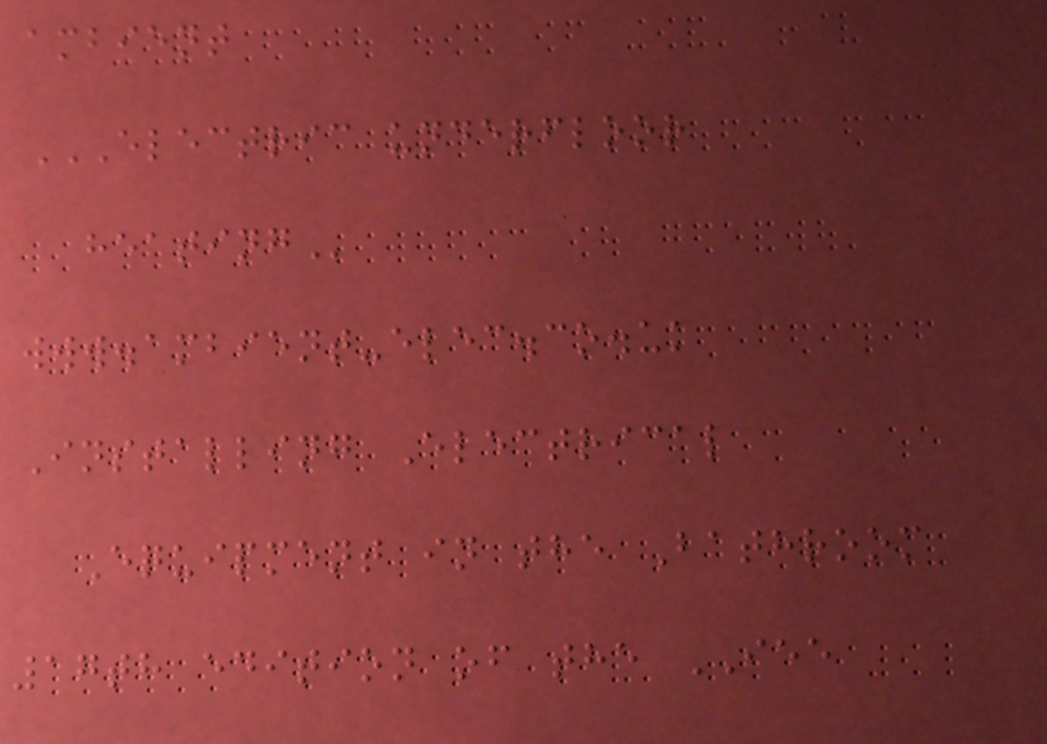ambient
ELECTRIC UNDERFLOOR
HEATING
www.ambient-elec.co.uk
Installing Electrical
Equipment in the Bathroom
17th edition of the IEE
